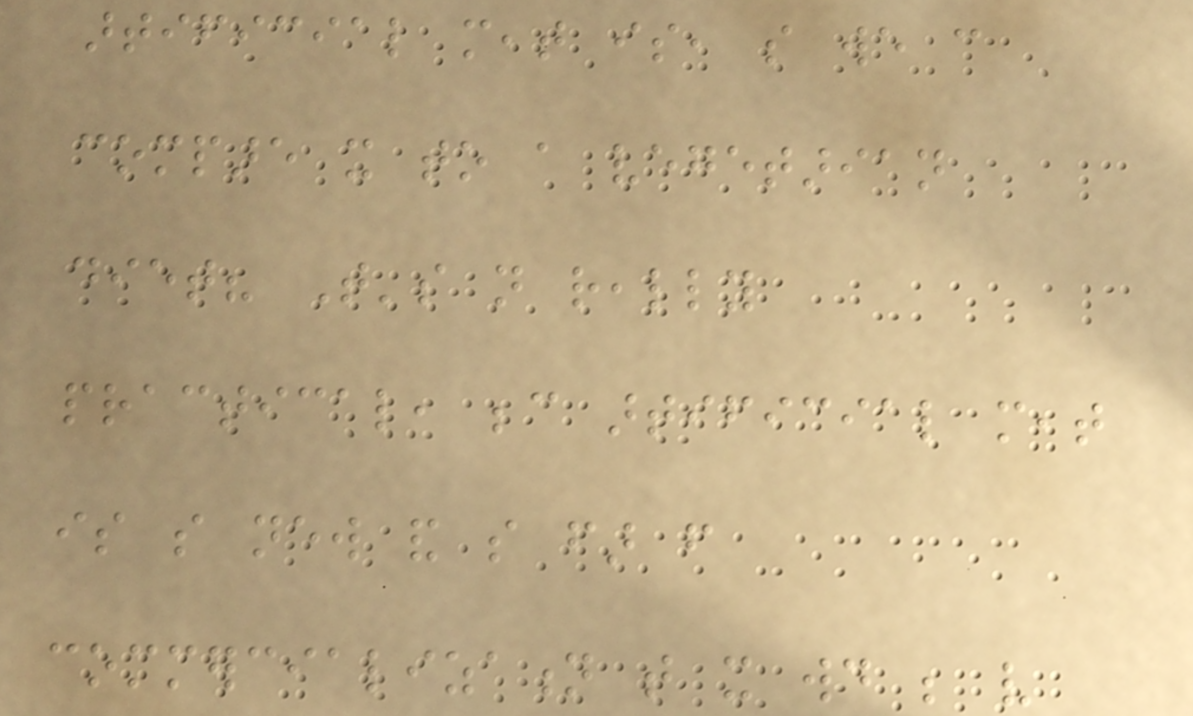artificial meat is, so we can
compare it to a vegetarian
diet? That's not really
practical, because artificial meat
is so new and so far from
commercialization that it would be very
